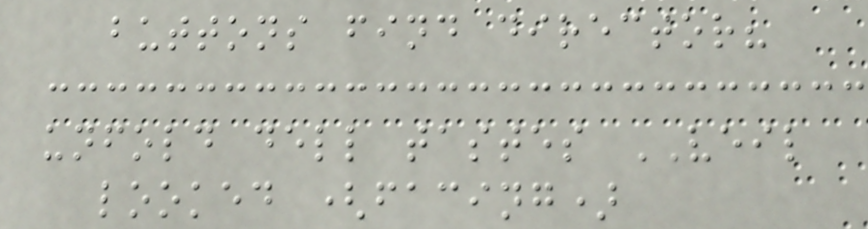buttons find director?
unfold dell tastes VEIL
looked (facing)
